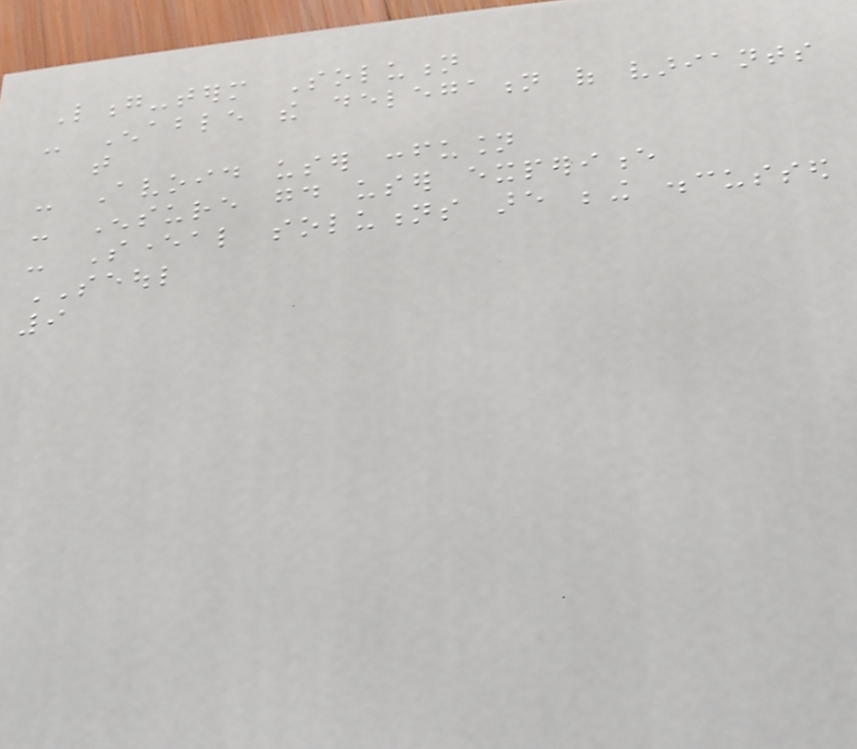Long-term Solution
- Enable the delegation of variants
that
- Avoid user confusion
- Ensure good user experience
- Several solutions are being discussed
SEOUL
9
